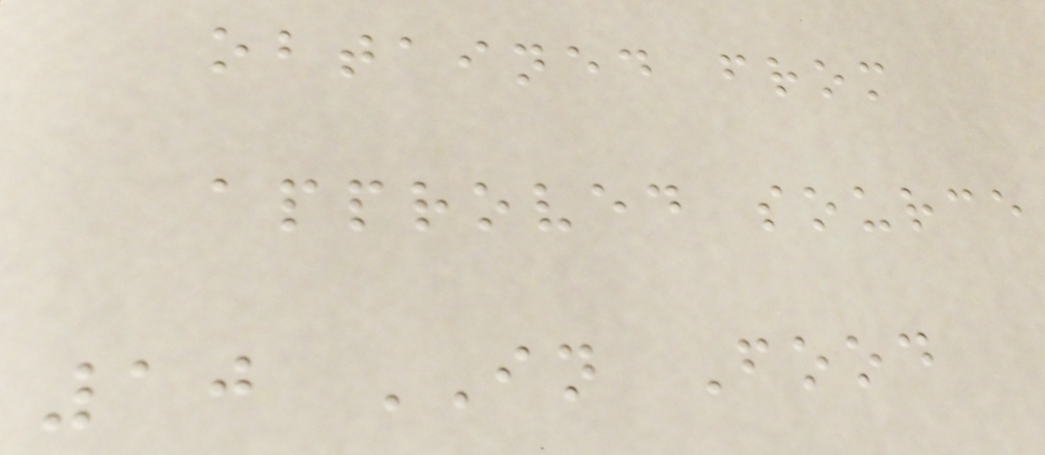obtained from
approved source
10 IN Food
